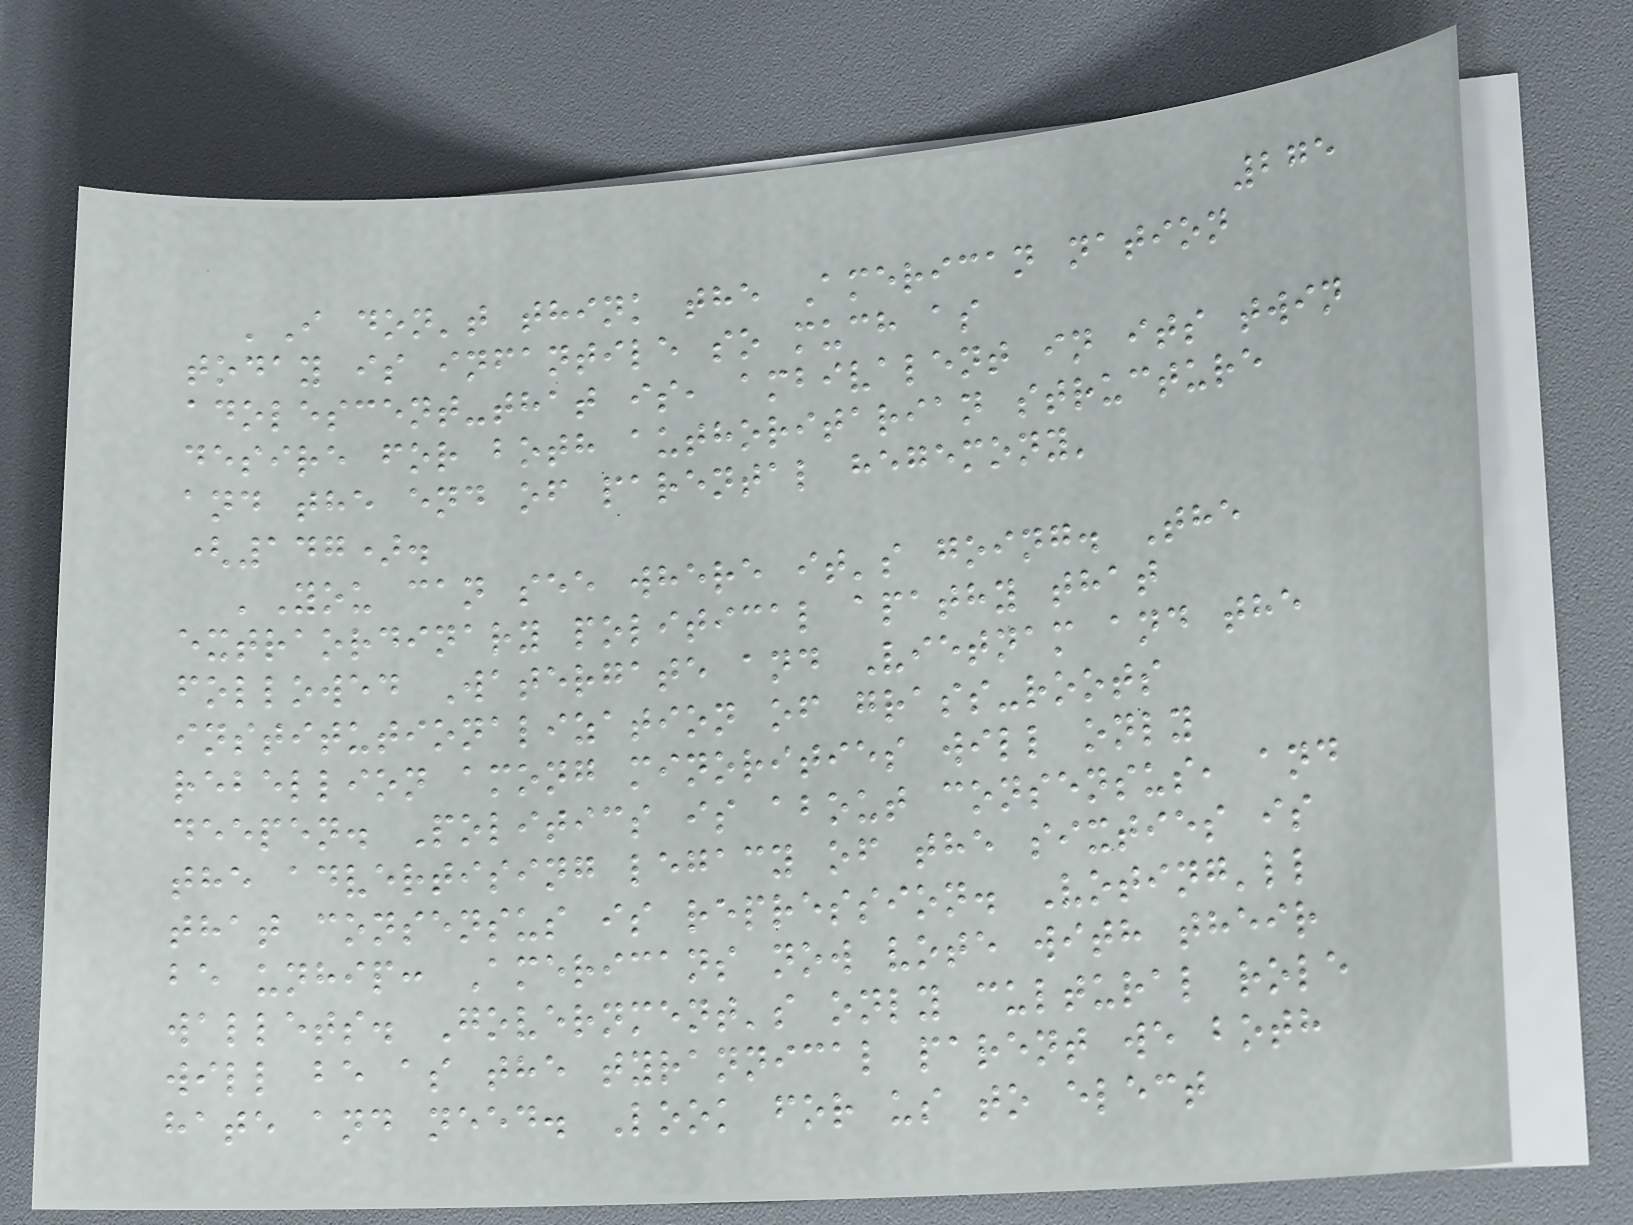275
'I don't think the American nation
today is infantile so much as
adolescent-that is, ambivalent in its twin
desire for both authoritarian structure
and the end of parental hegemony'
(147).
'You can see where it's going. The
extraordinary political apathy that
followed Watergate and Vietnam and the
institutionalization of grass-roots
rebellion among minorities will only
deepen. Politics is about consensus, and
the advertising legacy of the sixties is
that consensus is repression. Voting'll
be unhip: Americans now vote with their
wallets. Government's only cultural role
will be as the tyrannical parent we both
hate and need. Look for us to elect
